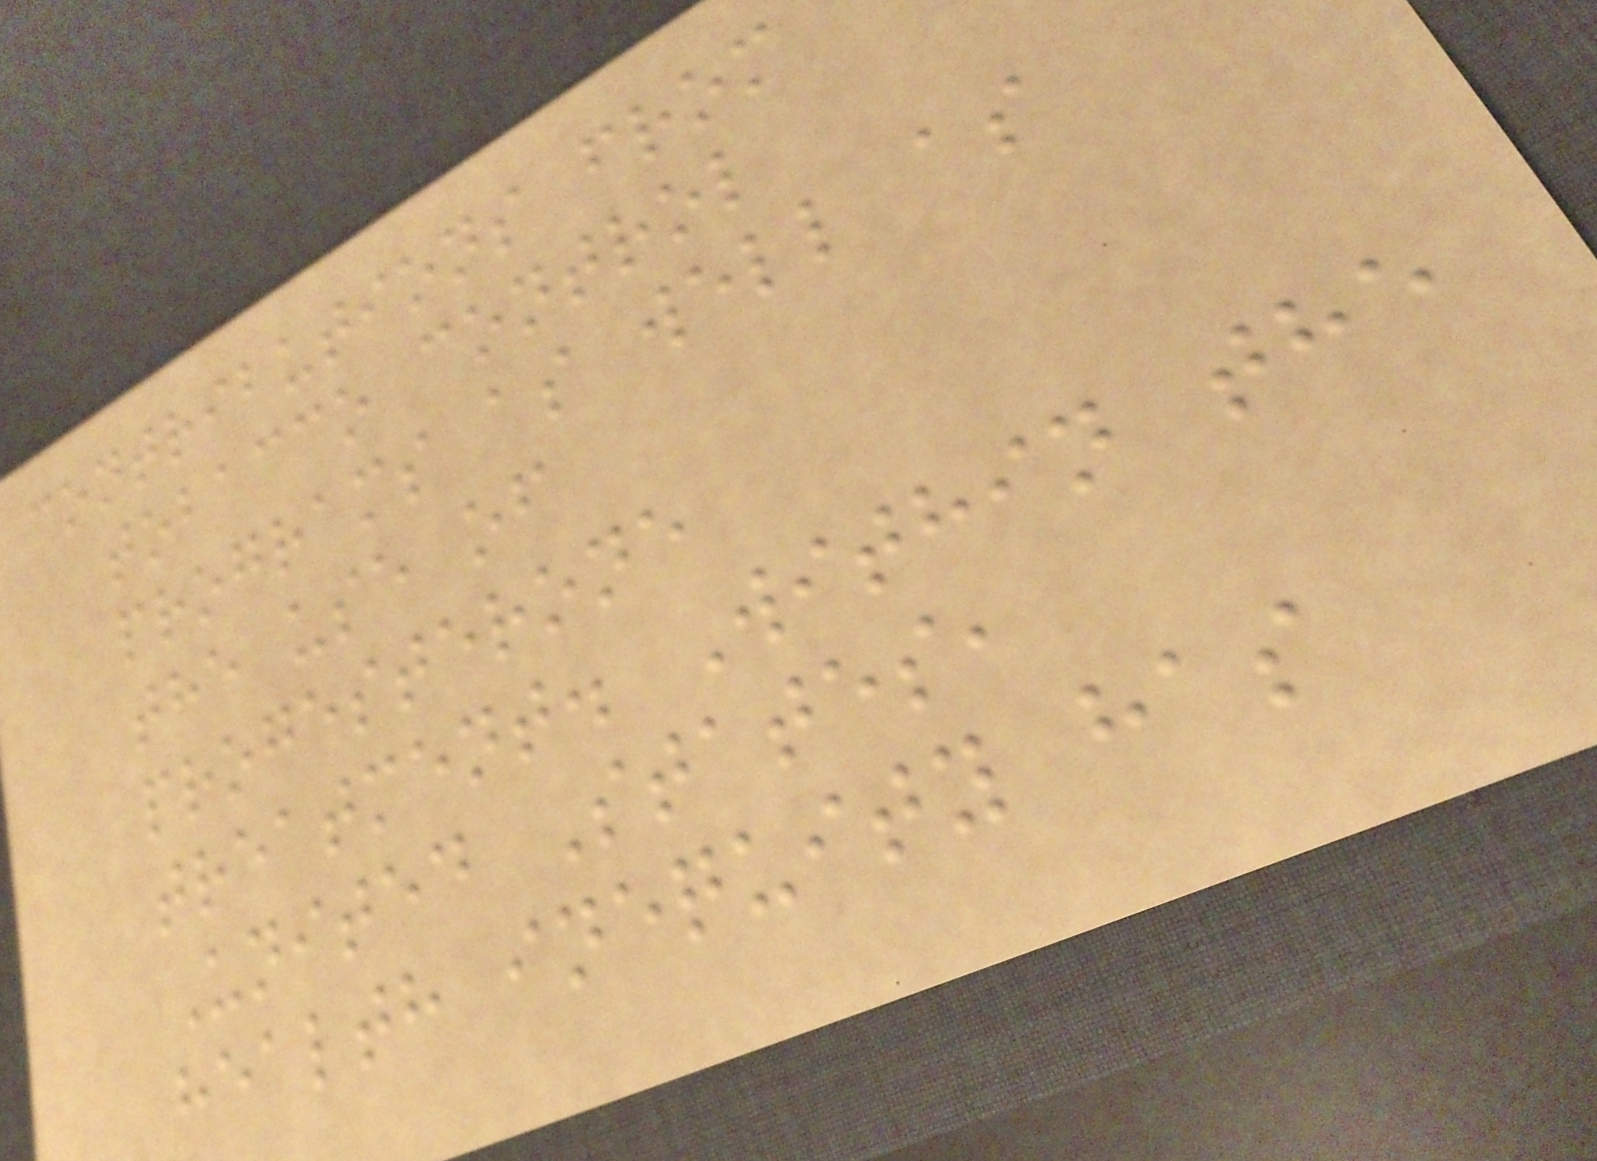contributions from
tobacco control
programs as well as
the use of
progesterone
treatment. Within the
United States,
health inequity has
